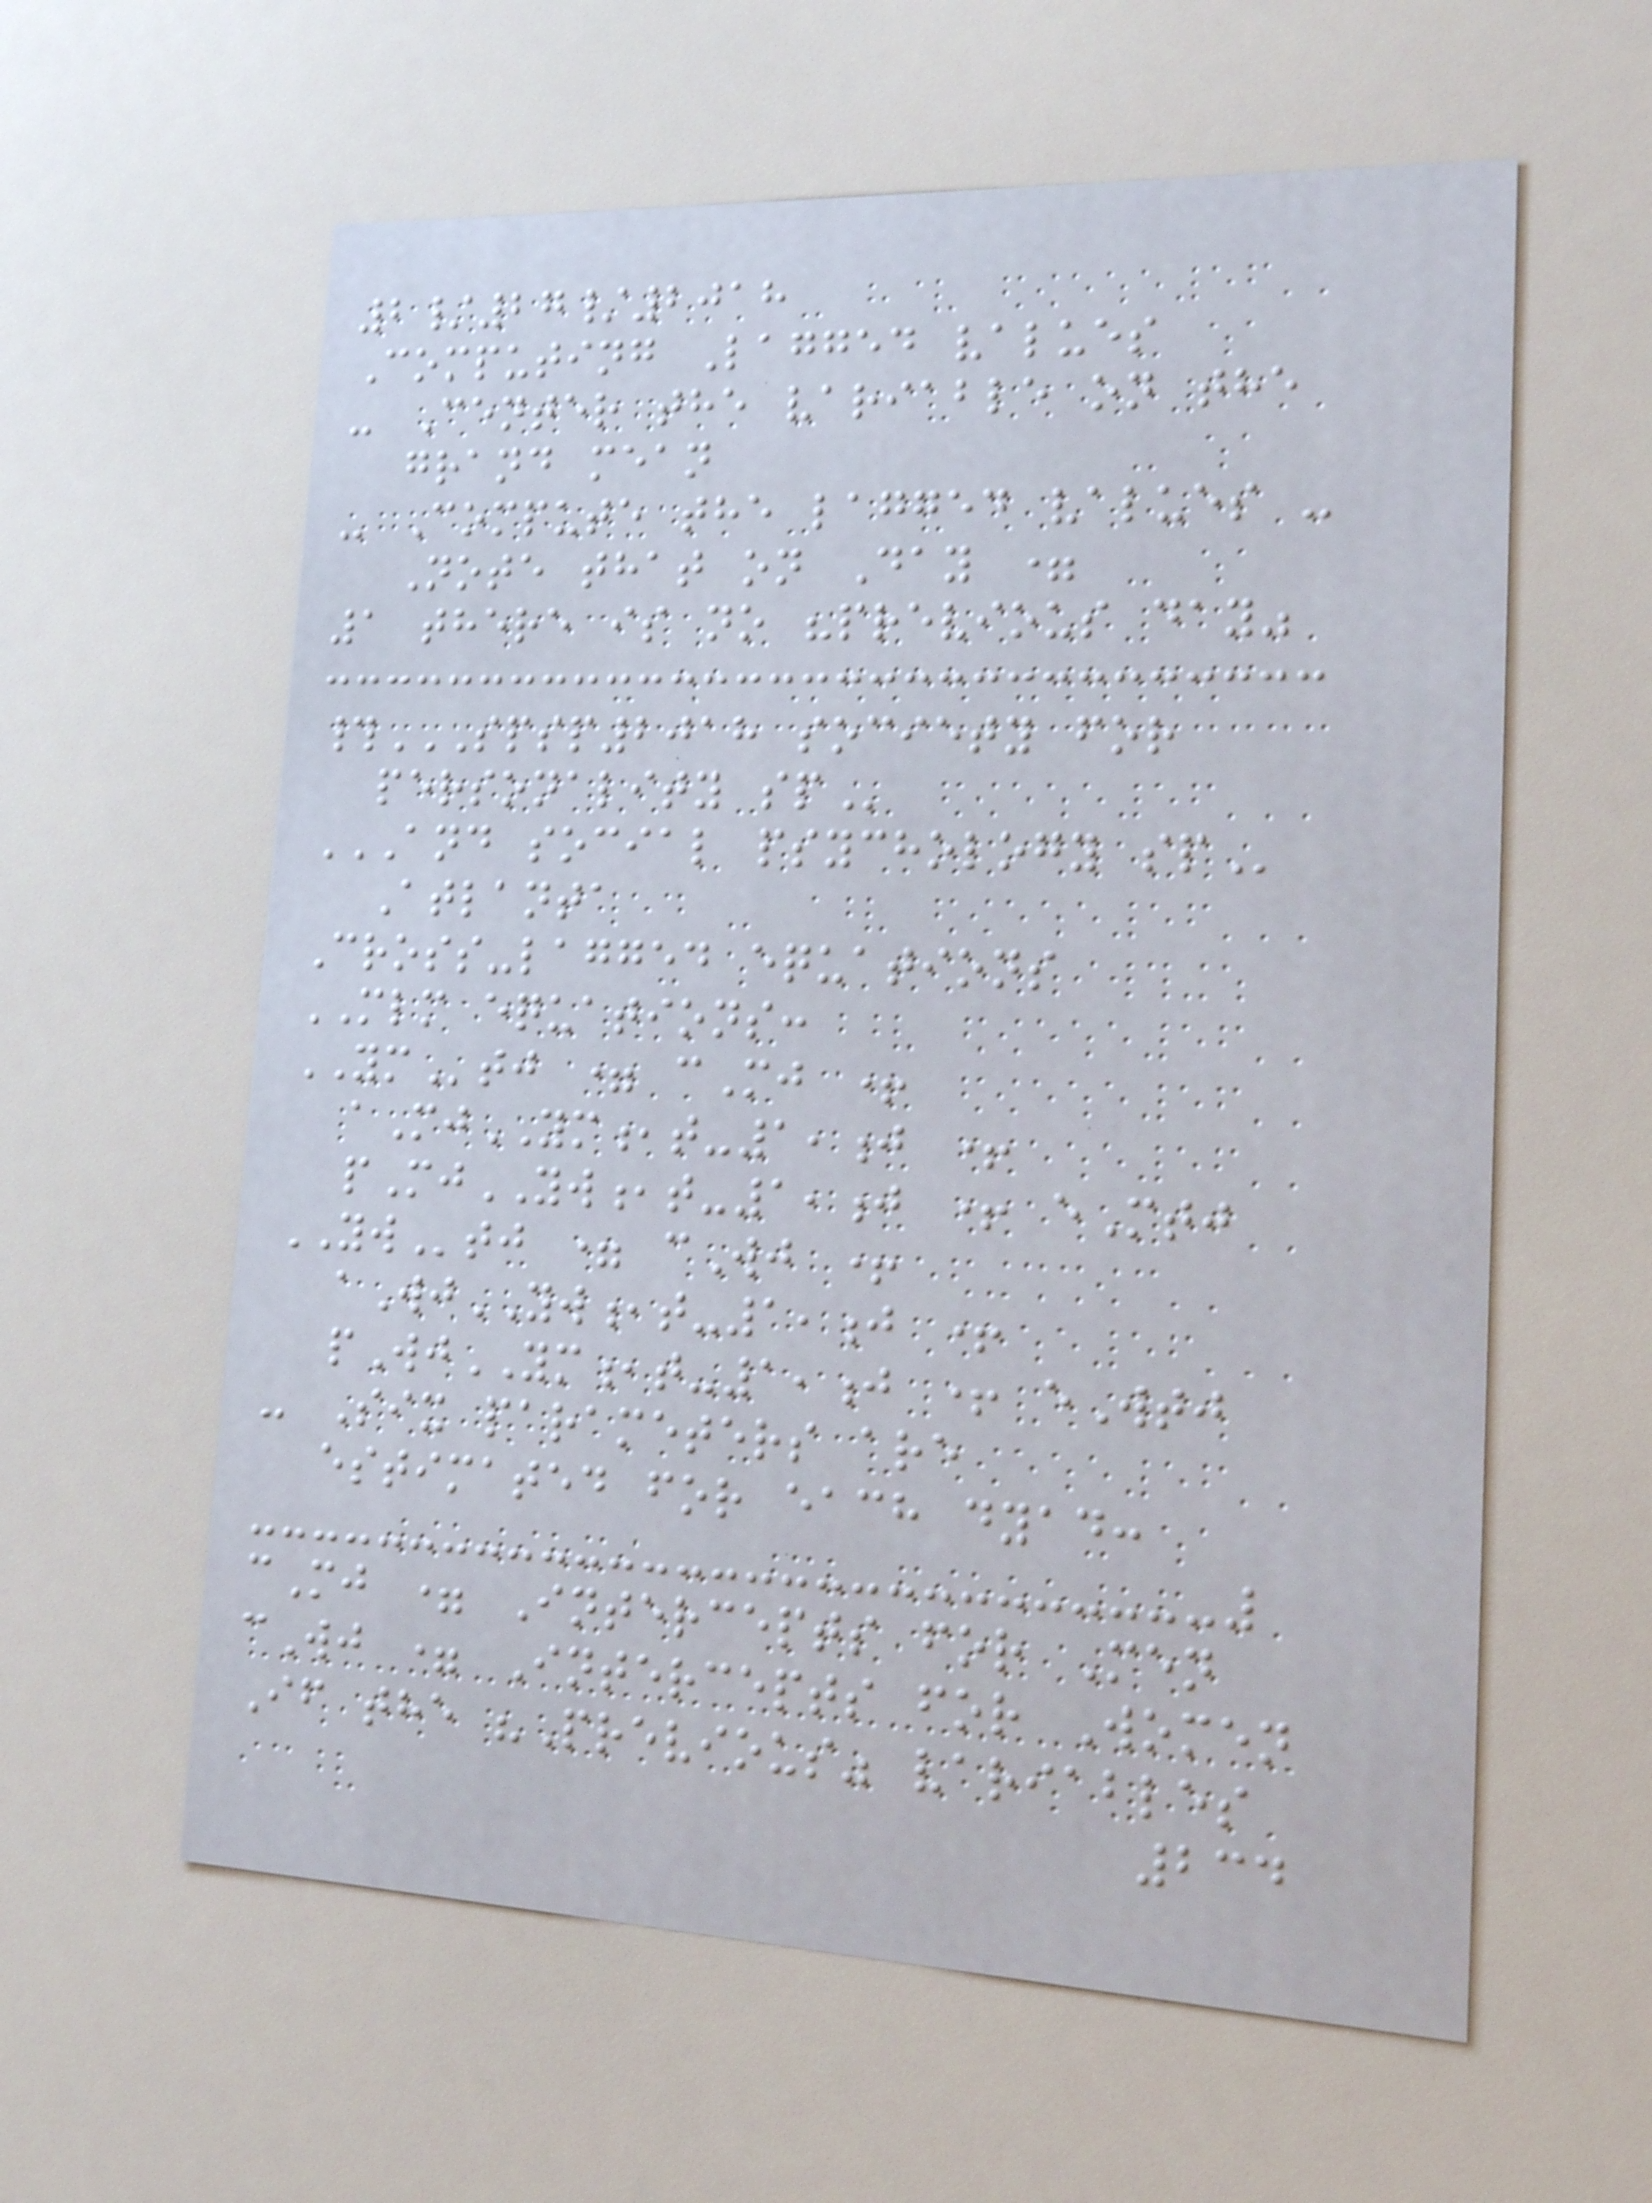2/27/2018
Computing Lagged values
- Center the variable on the
grand mean
- Compute the lagged values -
Note that on Day =
1 there is no "previous day"
#SPSP2018 SOCIETY FOR
PERSONALITY SP
AND SOCIAL PSYCHOLOGY SP
Atlanta
Cross-lagged equations
MLM equations:
YMtj = cMj +
aMjYM,t-1,j +
pMjYW,t-1,j + eMtj
YWtj = cWj +
aWjYW,t-1,j +
pWjYM,t-1,j + eWtj
- Six parameters are
estimated for each dyad:
cMj = Intercepts for Men
cWj = Intercepts for Women
If the "Previous" variables
234
